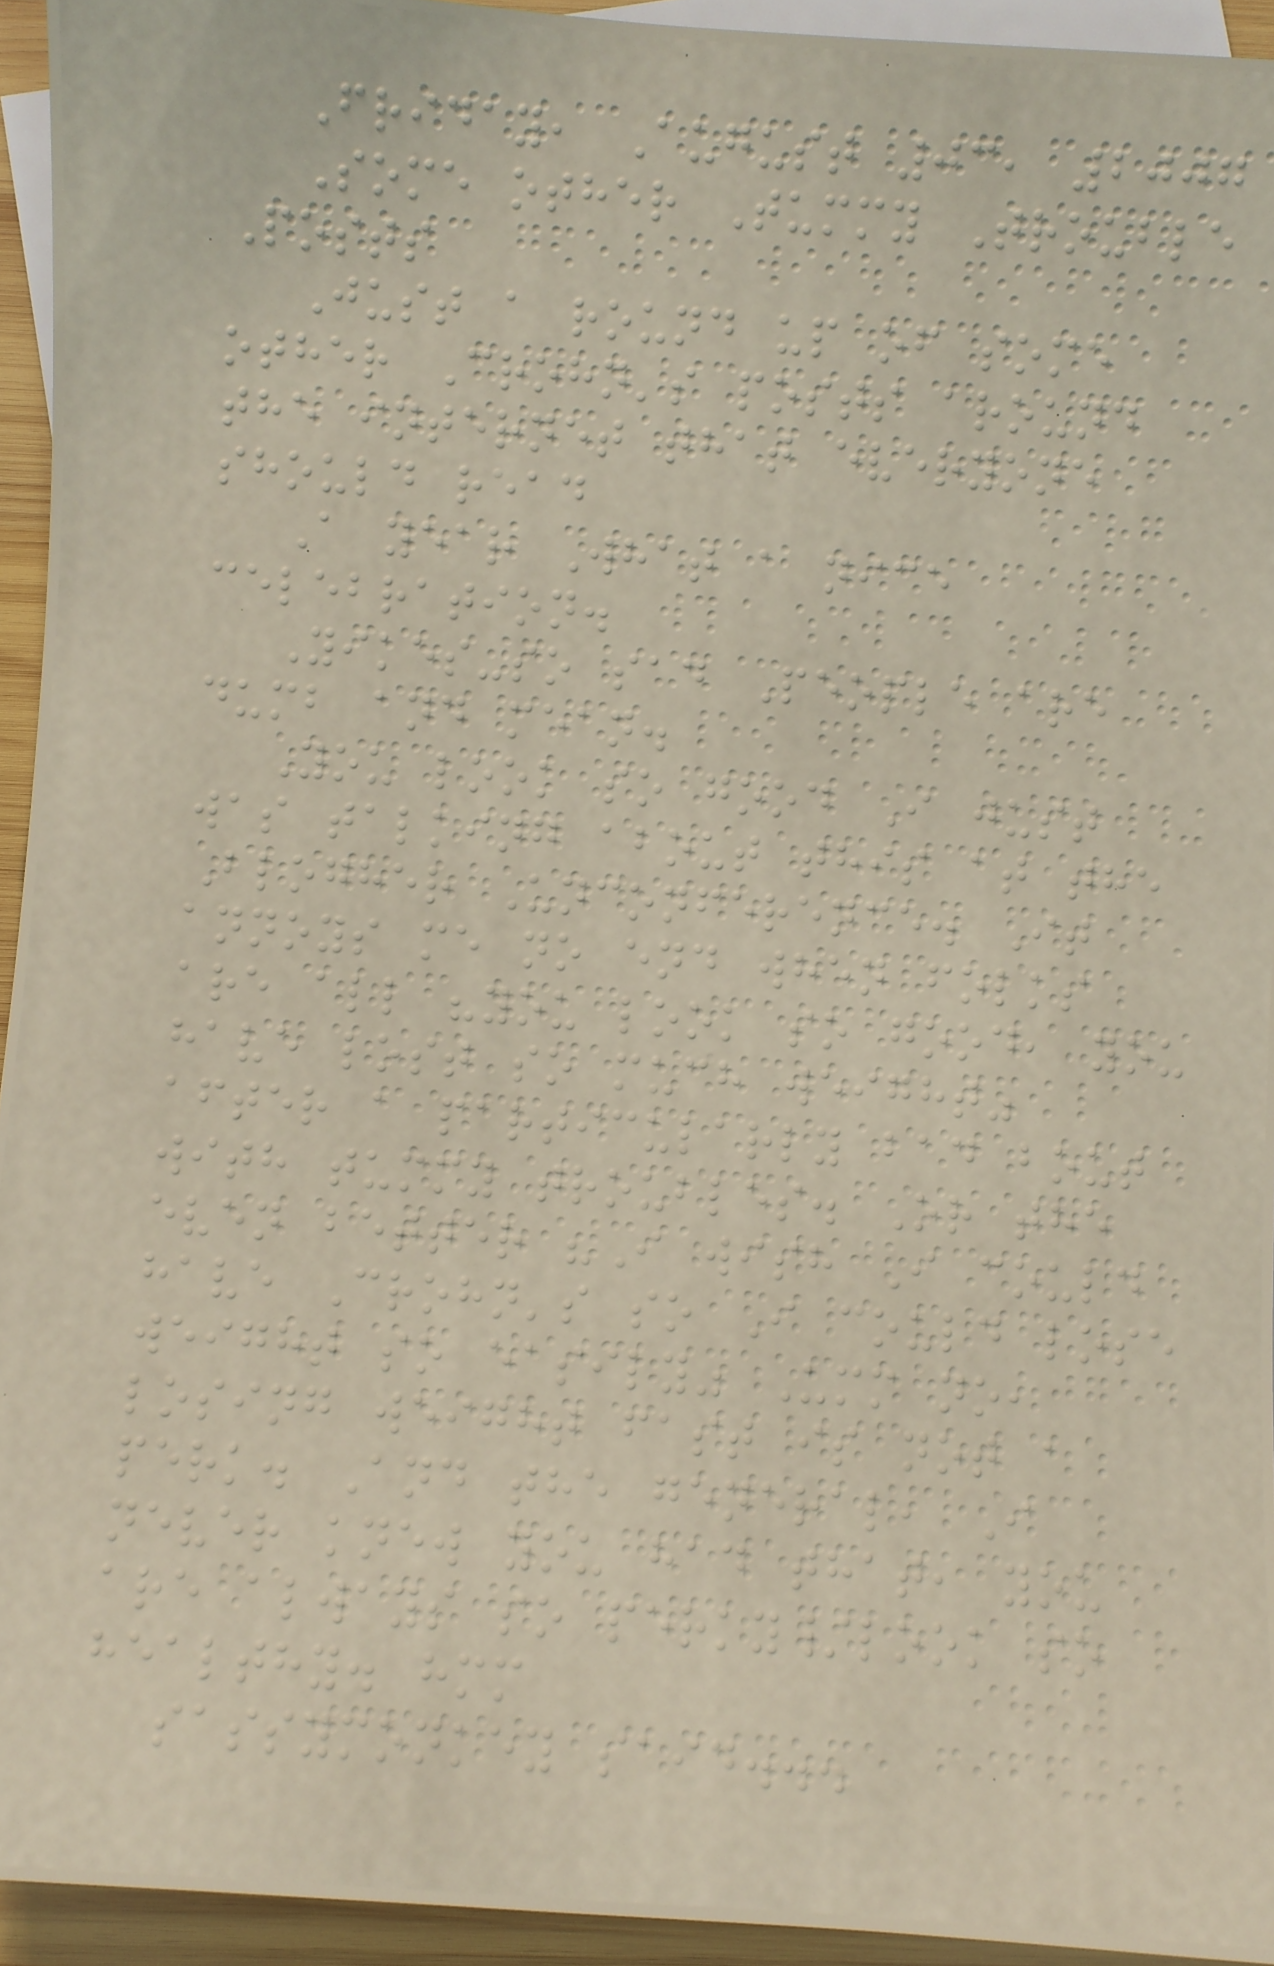Friday, August 03, 2007
Some other Tummy Trouble
Posts
Just a round up of some
other Crohn's posts around
the internet that everyone
should read
A year What a nice
celebration.
Yikes-so sad People are
dumb and mean.
You look so good I just
was talking about this at the
Blogher Unconference. It
annoys me no end when folks
are all "you look so good, you
have lost so much weight"
after a particularly bad bout
with tummy troubles. Or the
even better "I wish I could
have Crohn's so I could lose
weight so easily" Umm no,
losing weight fast is not a
perk. And the general, I
never knew you had that, you
are always so perky/look so
healthy. hmm
sassymonkey said...
